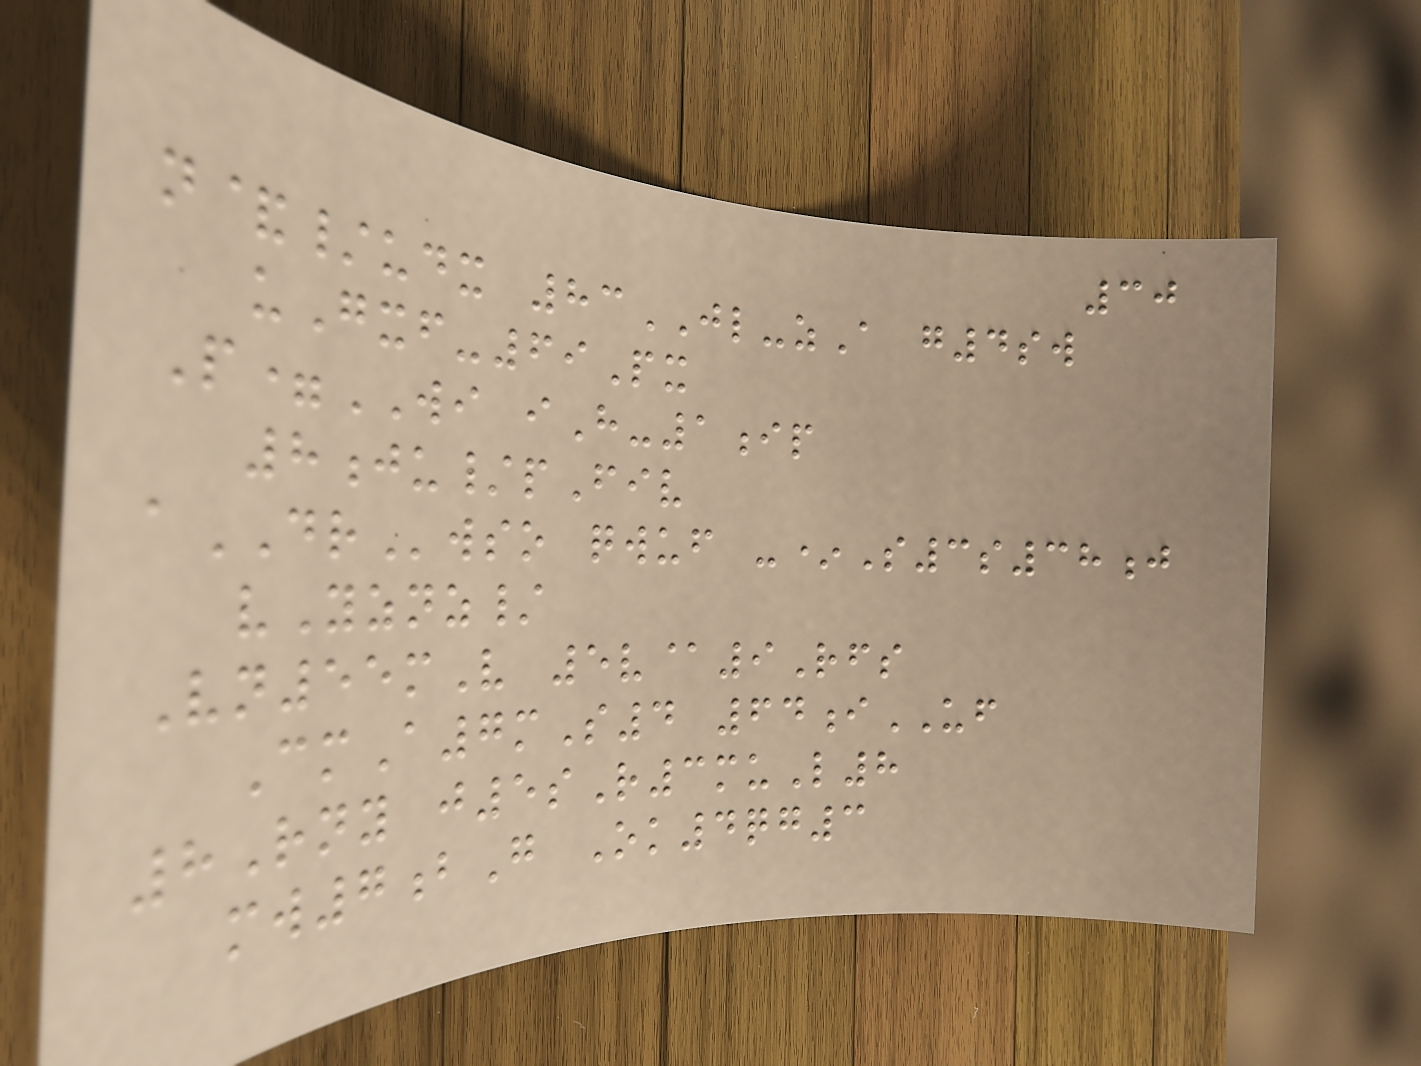30
n&/udx 83JL-zA g4sw
uGxf-69Px
P=WI iH-1ip
8ju/pFiv
aDRwso qwuf -*S3s38j
vYznz/
Vn55mV 5v@9Rfs
CmA7mS4 64iUF
8Rny j5sR3muL8
mw7bG Ok4qg3
